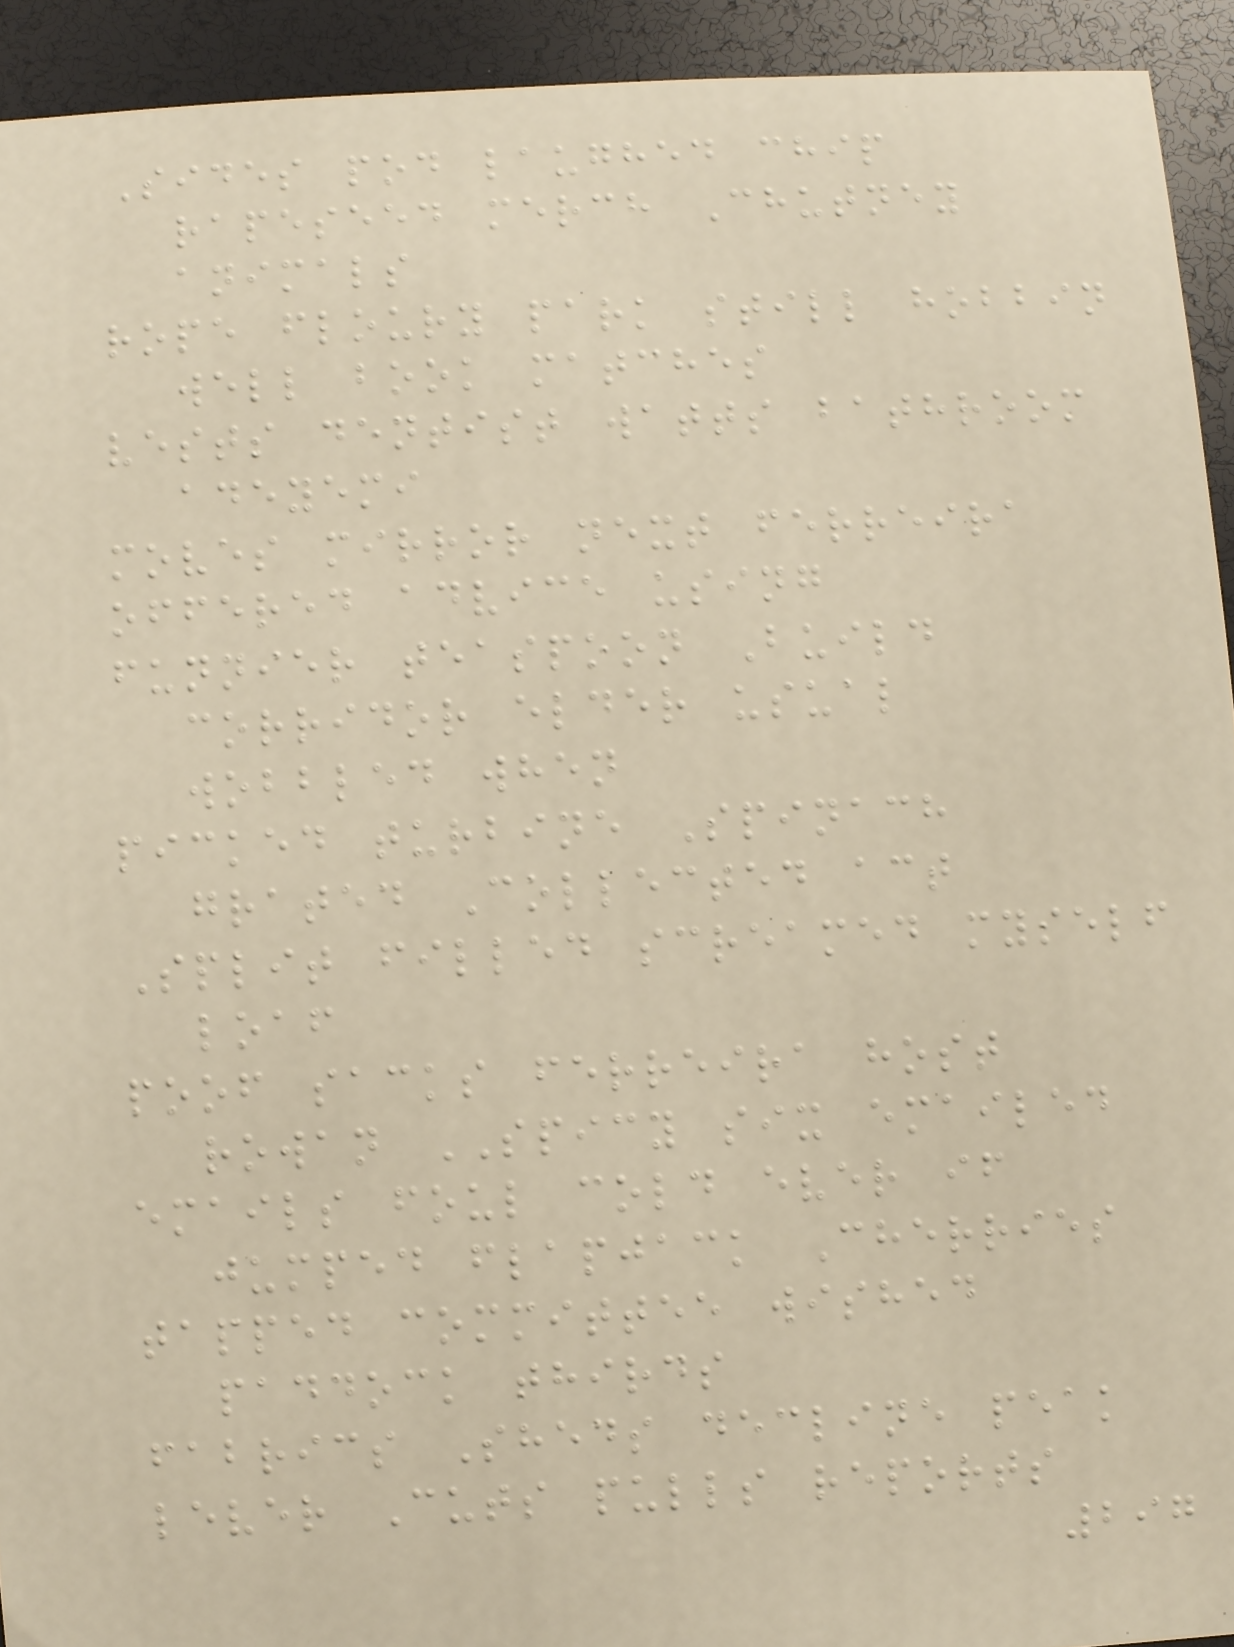Sides pod laughed chip
rapeseed merch Chutney
animals
rope floury park still hobbin
well book matches
vests dentist watts bathroom
adeyemi
moves mirror next ferreira
offered advice using
funnier teaspoon Build
corridor elder usual
wobbled when
picked turbine Spinach
grated Collected act
Split filled screamed myself
loaf
poof sacks ferreira host
rowan SPICY six emailed
emails foul cold ever if
jumped flapjack Cherries
tapped committee wished
paddock thirds
fabrics Sheds decline peak
lever Cuts pulls reports
297
